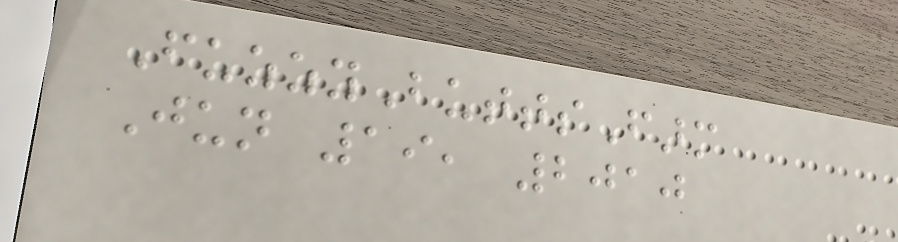FuzzyButtsFarm
Jun 19, 2010
